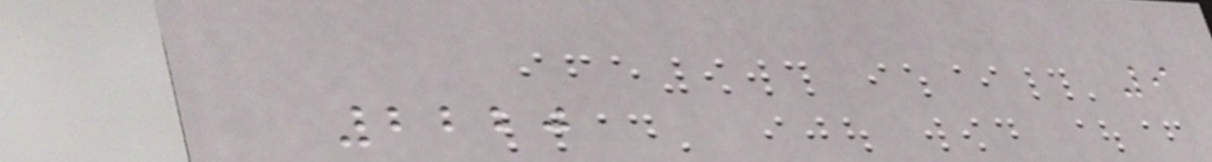9
2220
